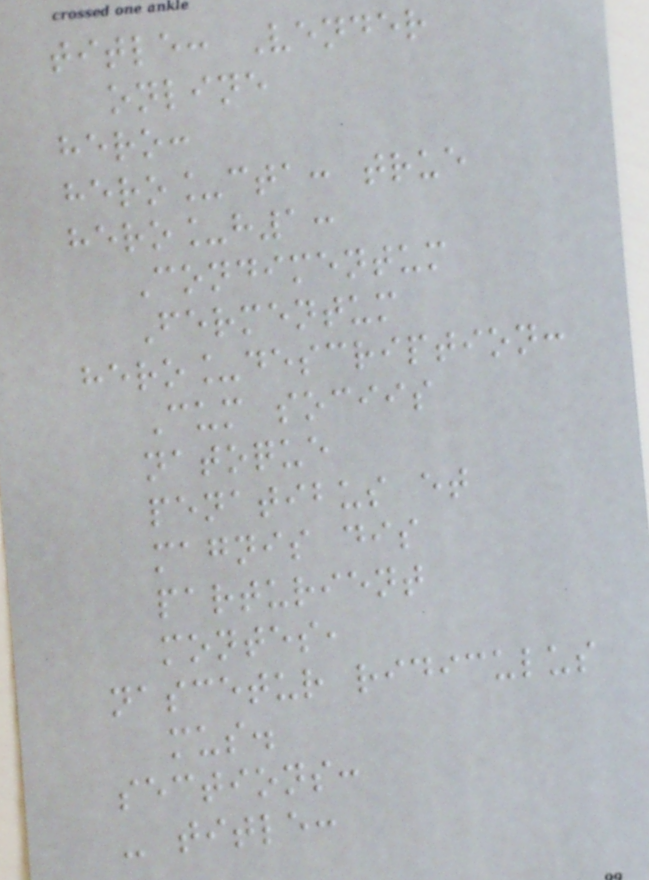title: Vender
online
hero:
hero_cta: true
hero_h1:
Condimentum
Fermentum
hero_description:
Cum sociis
natoque
penatibus et
magnis dis
parturient
montes,
nascetur ridiculus
mus.
sections:
- title:
